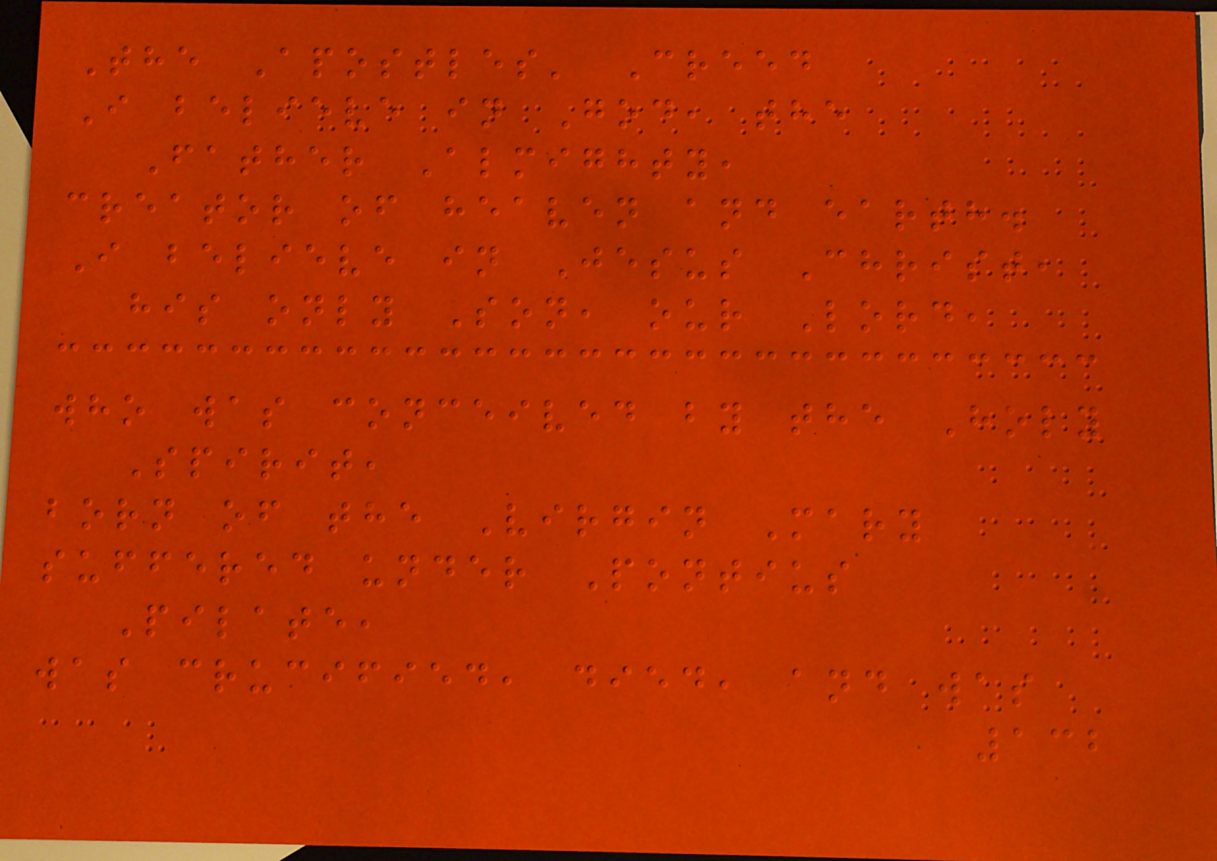The Apostles' Creed
I believe in God, the
Father Almighty,
creator of heaven and earth.
I believe in Jesus Christ,
his only Son, our Lord,
who was conceived by the Holy
Spirit,
born of the Virgin Mary
suffered under Pontius
Pilate,
was crucified, died, and was
132
